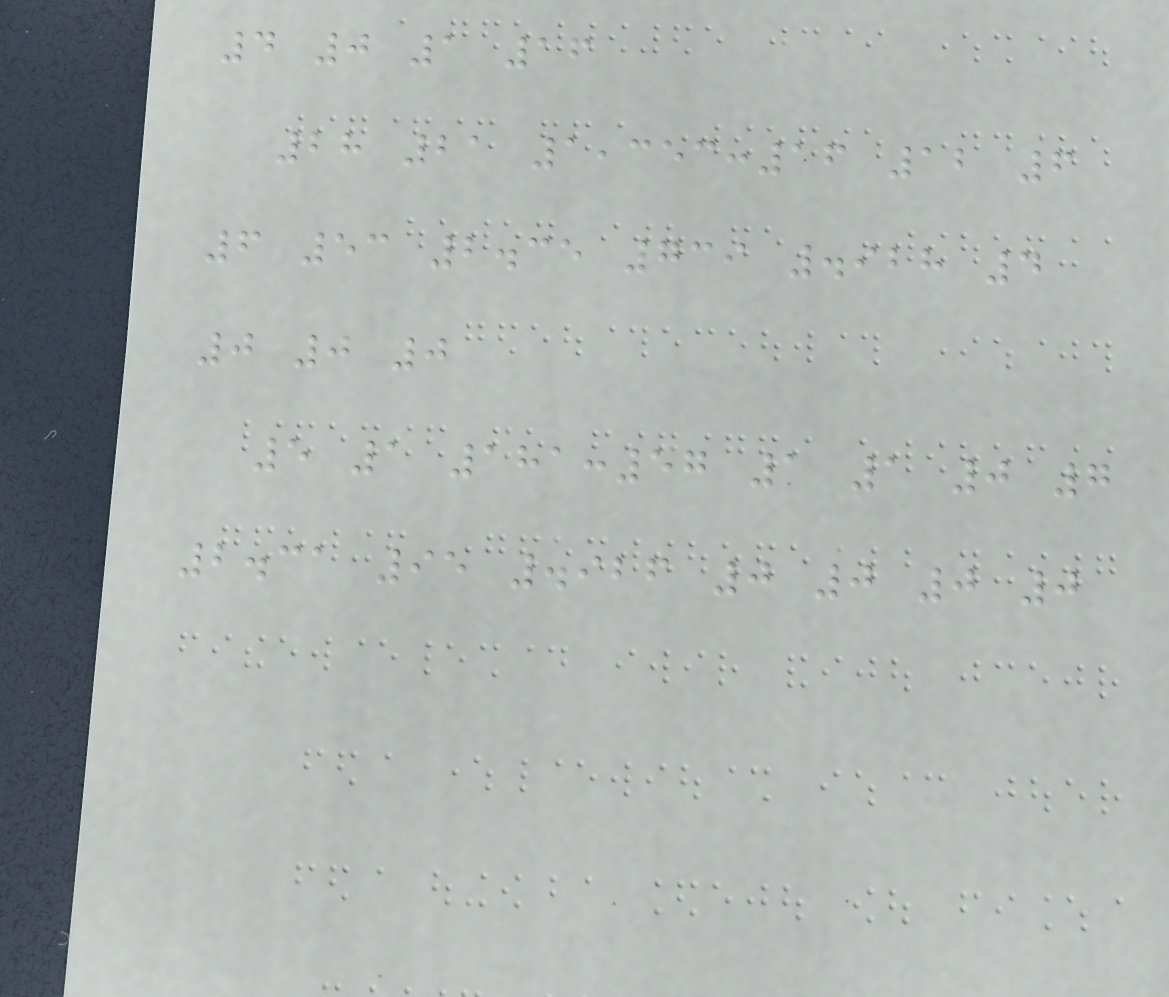4 0 1 16
28 21 1,353:16 12 6
6 53 2.35 739 .928 4
0 0 0
5 1 181:57 1 1 0 7
2.31 95 .926 0 0 0 0
